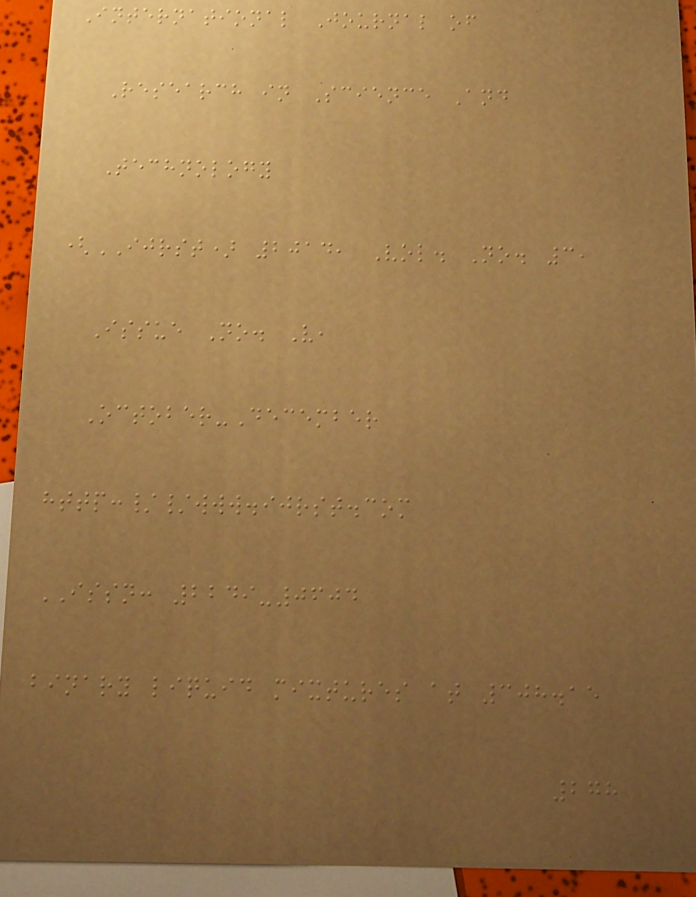International Journal of
Research in Science And
Technology
(IJRST) 2014, Vol. No. 3,
Issue No. V,
October-December
http://www.ijrst.com
ISSN: 2249-0604
binary liquid mixtures at 308.15
278
